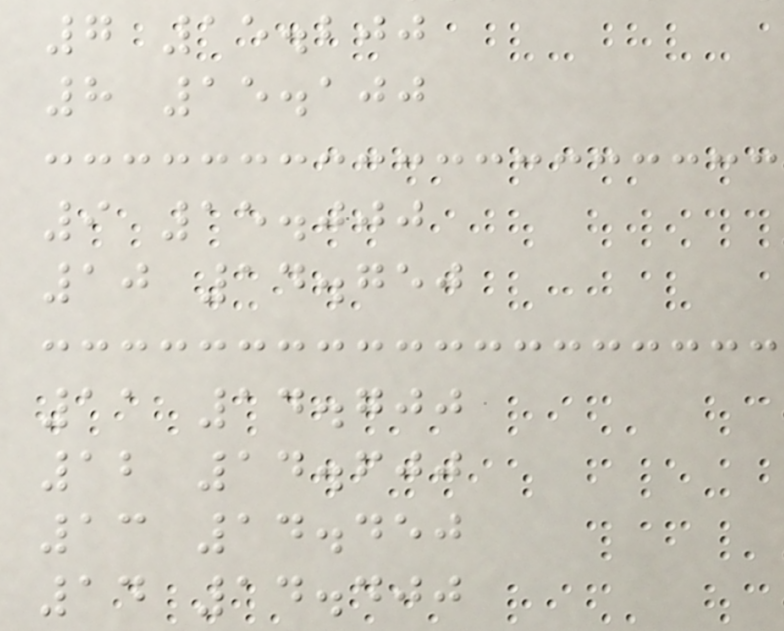7 15.200
8 15.100
9 15.000
10 14.750
11 14.700
12 14.600
13 14.450
14 14.400
